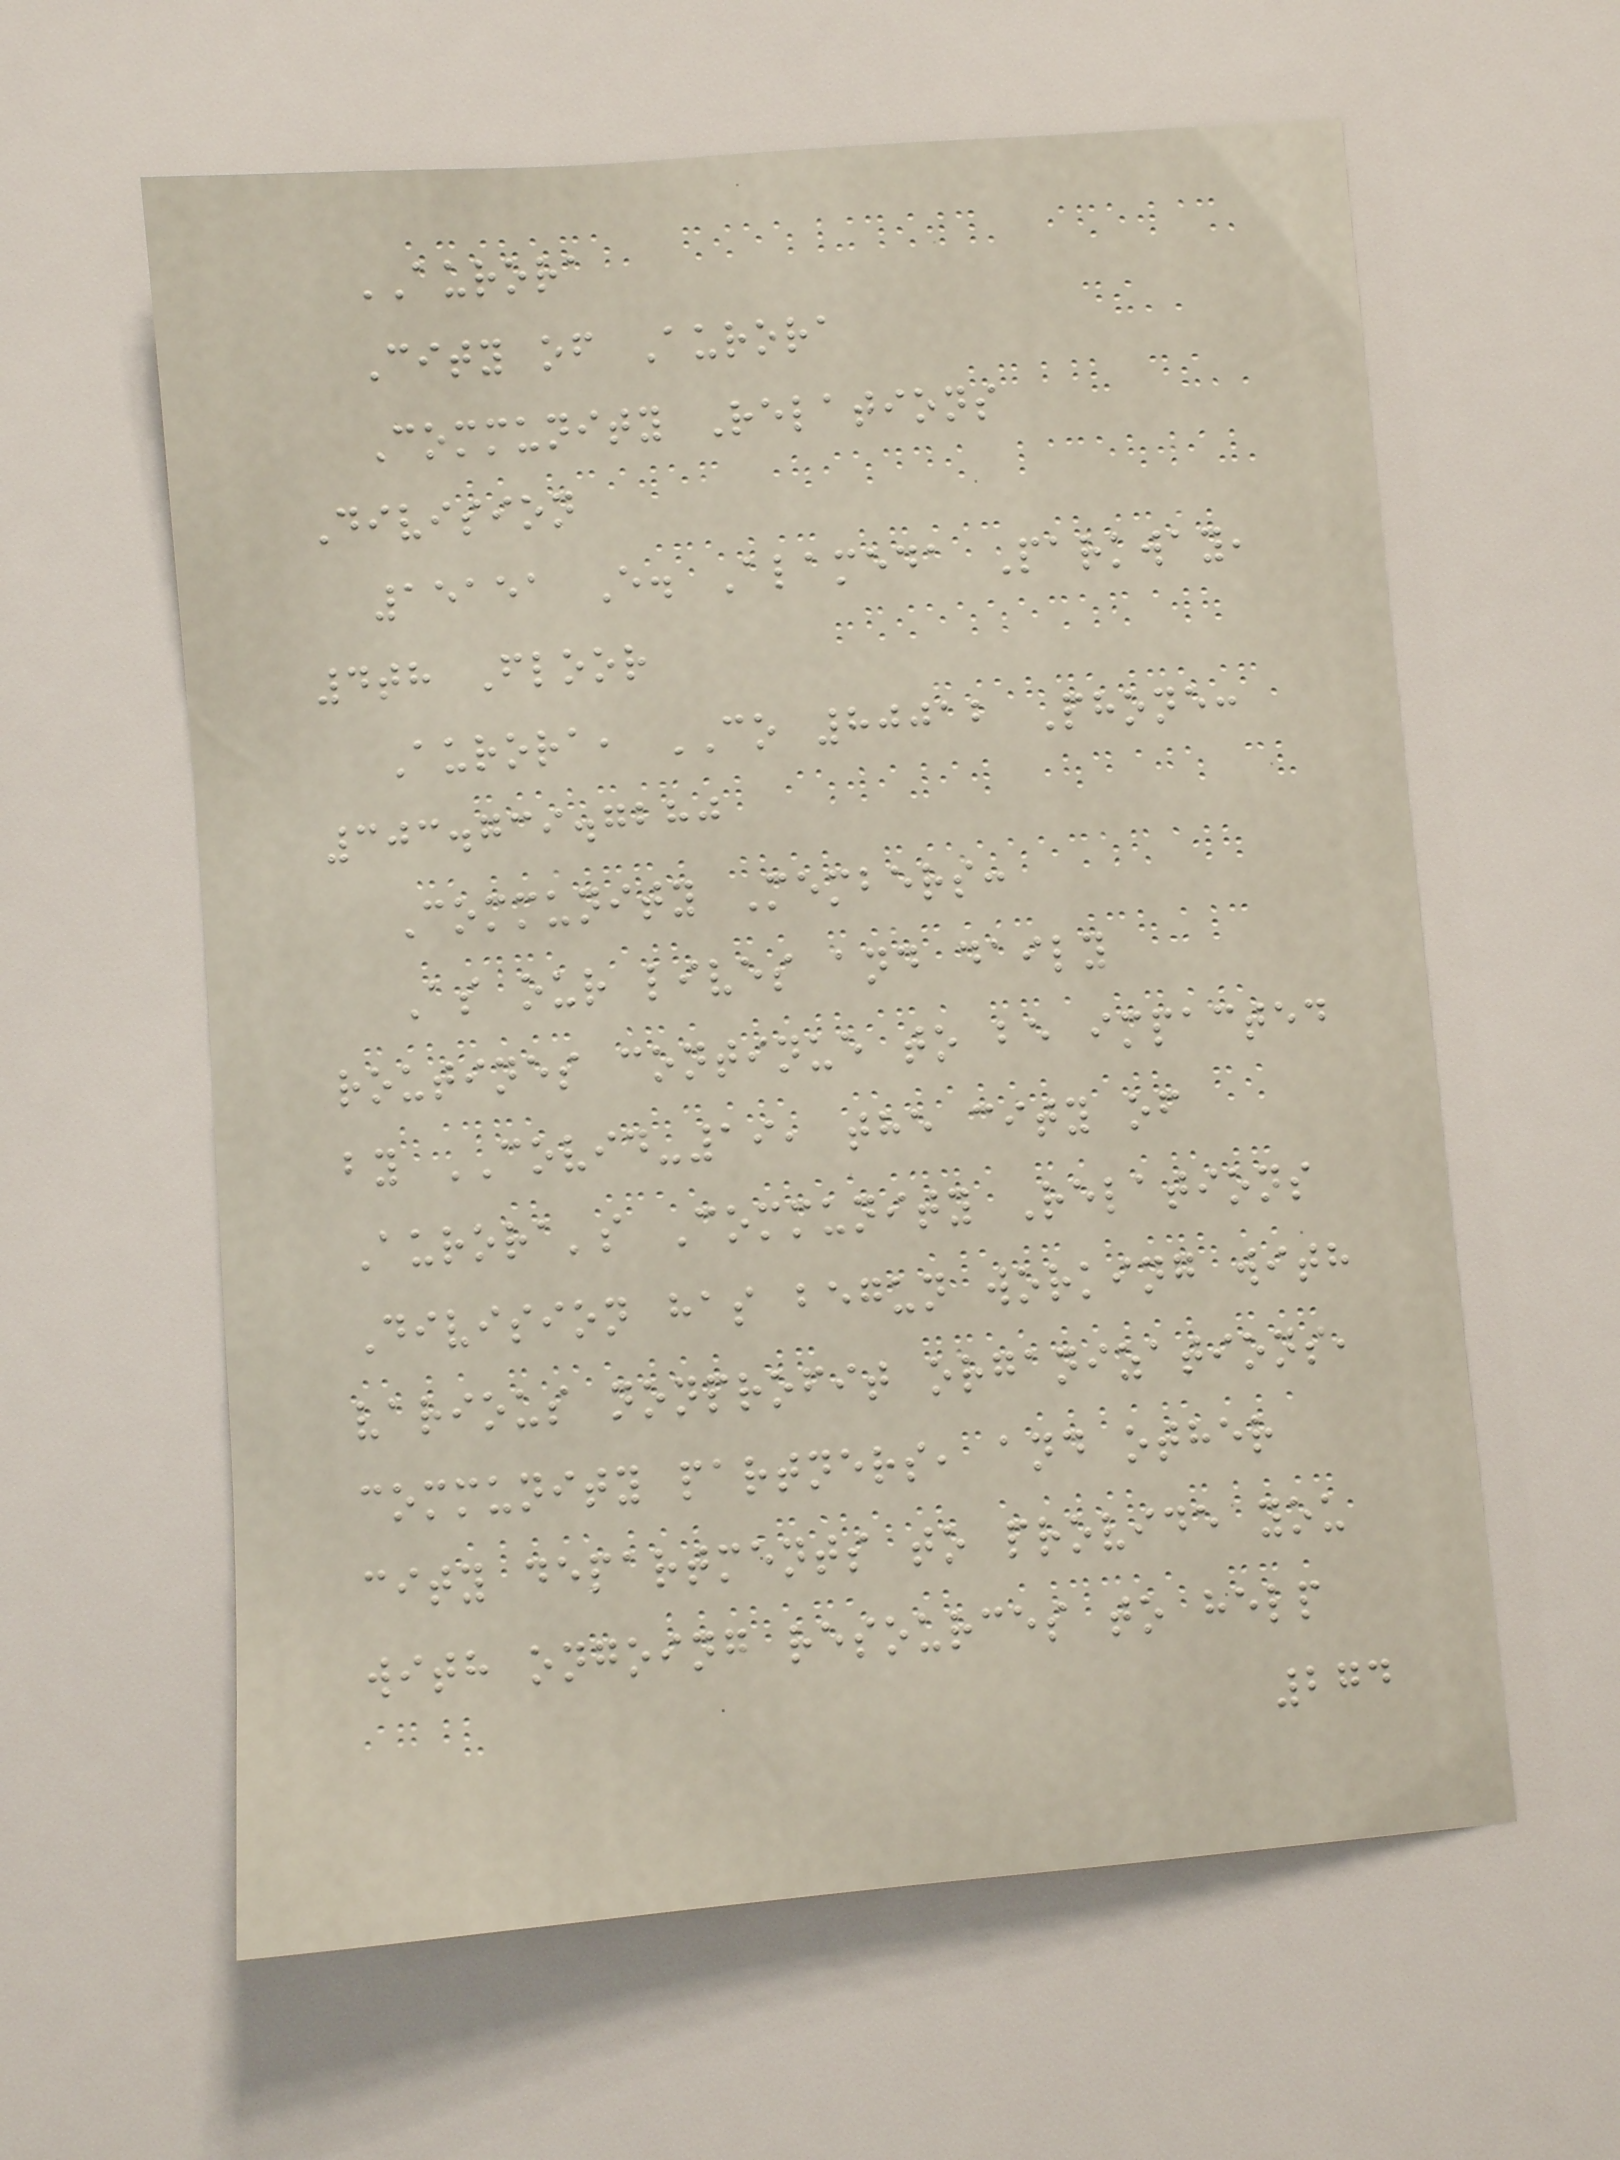AURORA
City of Aurora
Community Relations
Division
15151 E. Alameda Parkway,
4th Floor
Aurora, CO 80012 Phone:
303.739.7280
Community Members:
As our lives and daily
routines continue to be impacted
by COVID-19, the city of
Aurora's Community Relations
Division has begun working with
various nonprofit organizations,
community partners, and other
city departments to provide you
with ongoing resources to help
274
